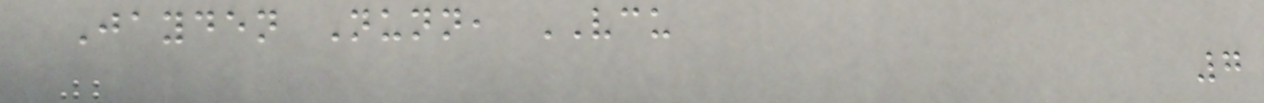Jayden Nunn, VCU
7
